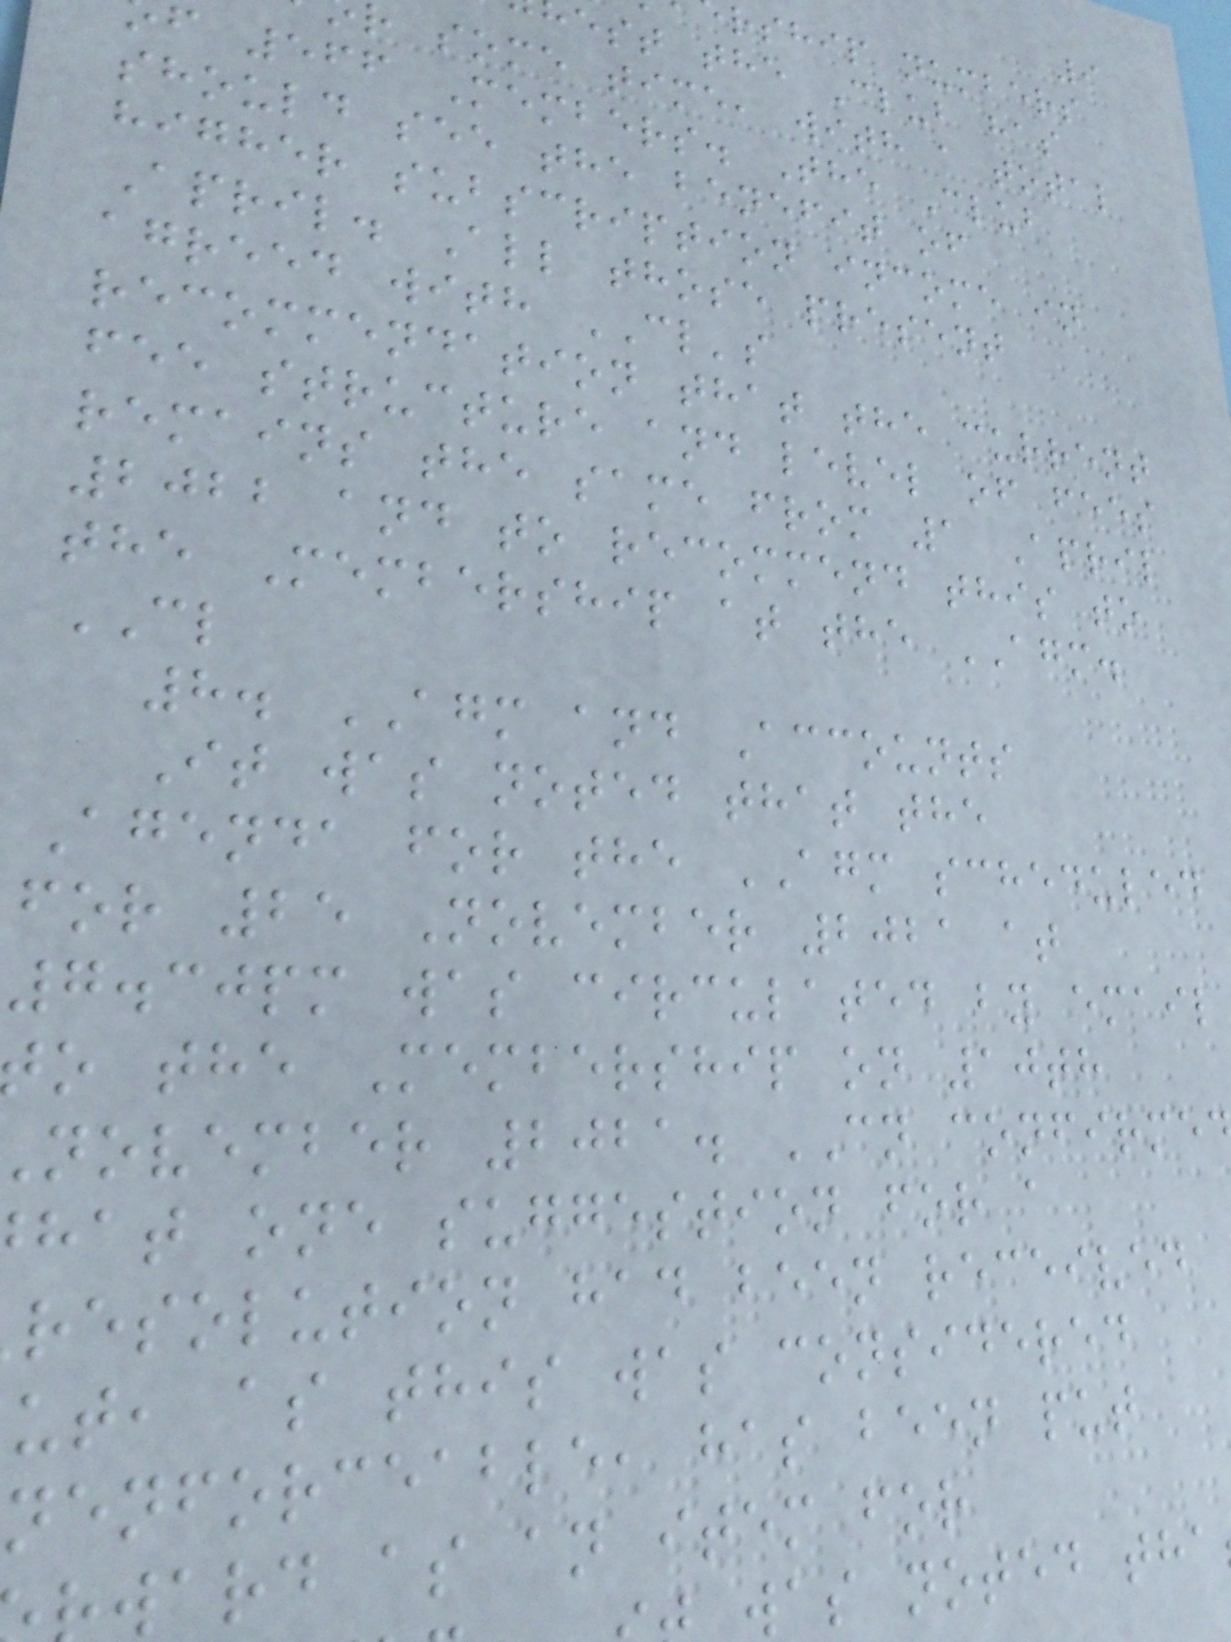9
rship numbers
est the Club has
r some time, with a total
f 566 Members. The Club
should see the benefit of
higher subscription income in
April. All those present
agreed with CL's
recommendation that the current
fee structure and level of fees
remains the same from 1 April
2022 and to recommend this to
the Membership at the AGM.
CL
8. AGM and Accounts
It was noted that the
Agenda for the AGM scheduled
for 25 November 2021 at
7.30pm was circulated by email
o the Membership on 10th
november 2021. CN confirme
hat one suggestion for a
resolution had been received
ut, as this was considered
nenforceable, has been put
ward as an item for
was noted tha
